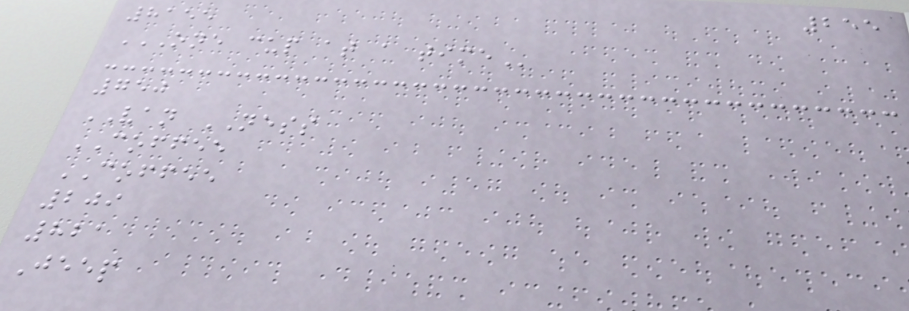255
8155
ONE CUP AT A TIME
750
VAN NESS
COFFEE
COFFEE
209
821
Jeep
